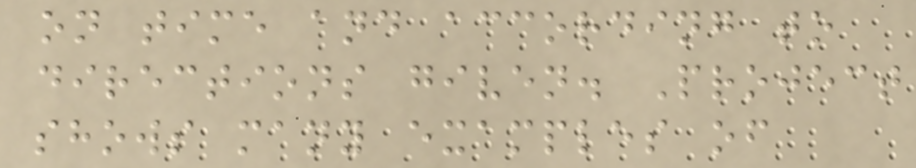on time and according to
directions given. Project
shows many examples of
